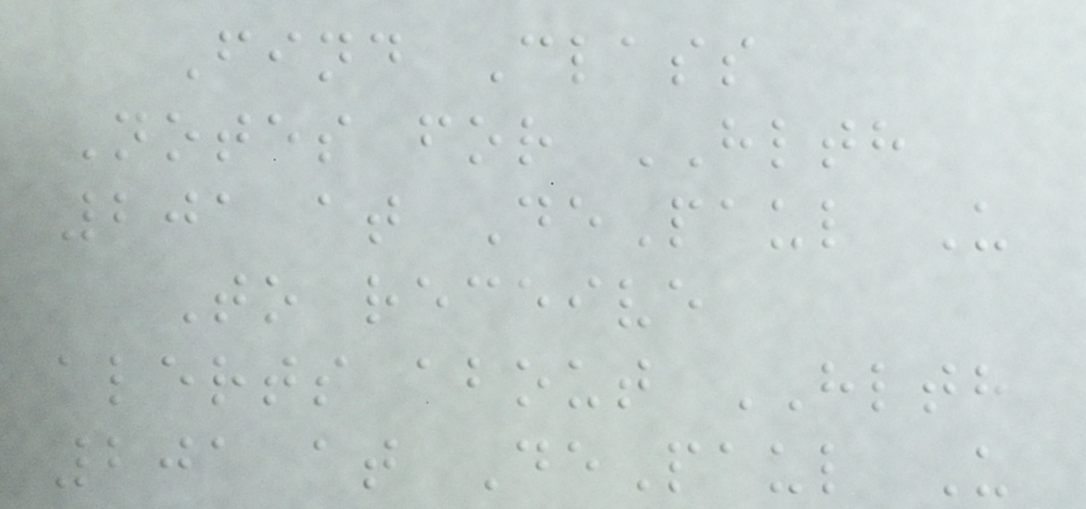Find Class
Notes for HLTH
201 at DePaul U
To receive
alerts about HLTH
201 at DePaul U
